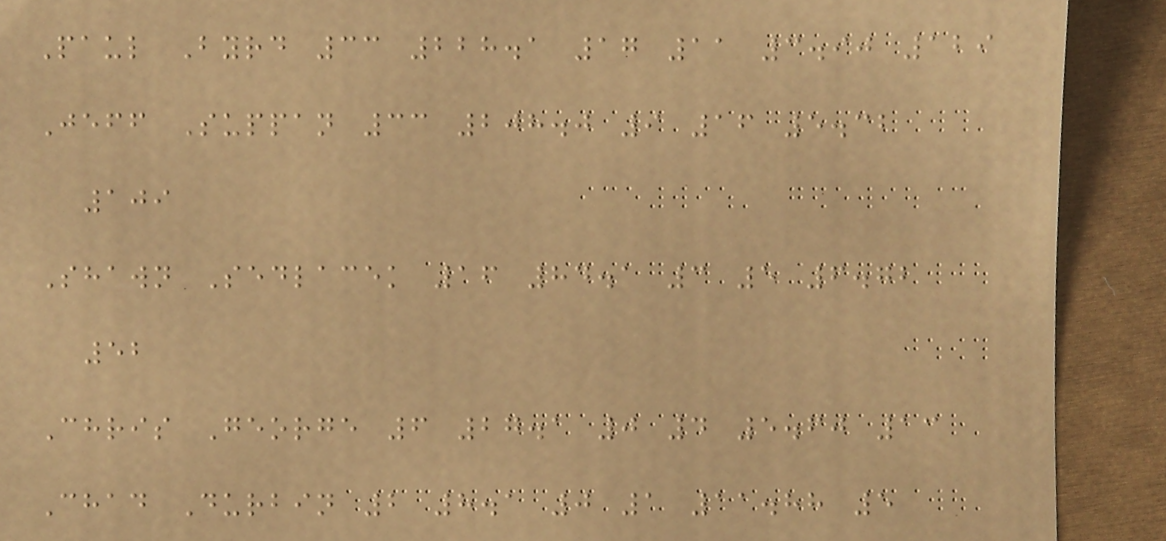Paul Byrd 33 228.1 17 11 3.90 129
Jeff Suppan 33 208.0 9 16 5.32
109
Shawn Sedlacek 16 84.1 3 5 6.72
52
Chris George 6 27.1 0 4 5.60 13
Chad Durbin 2 8.1 0 1 11.88 5
